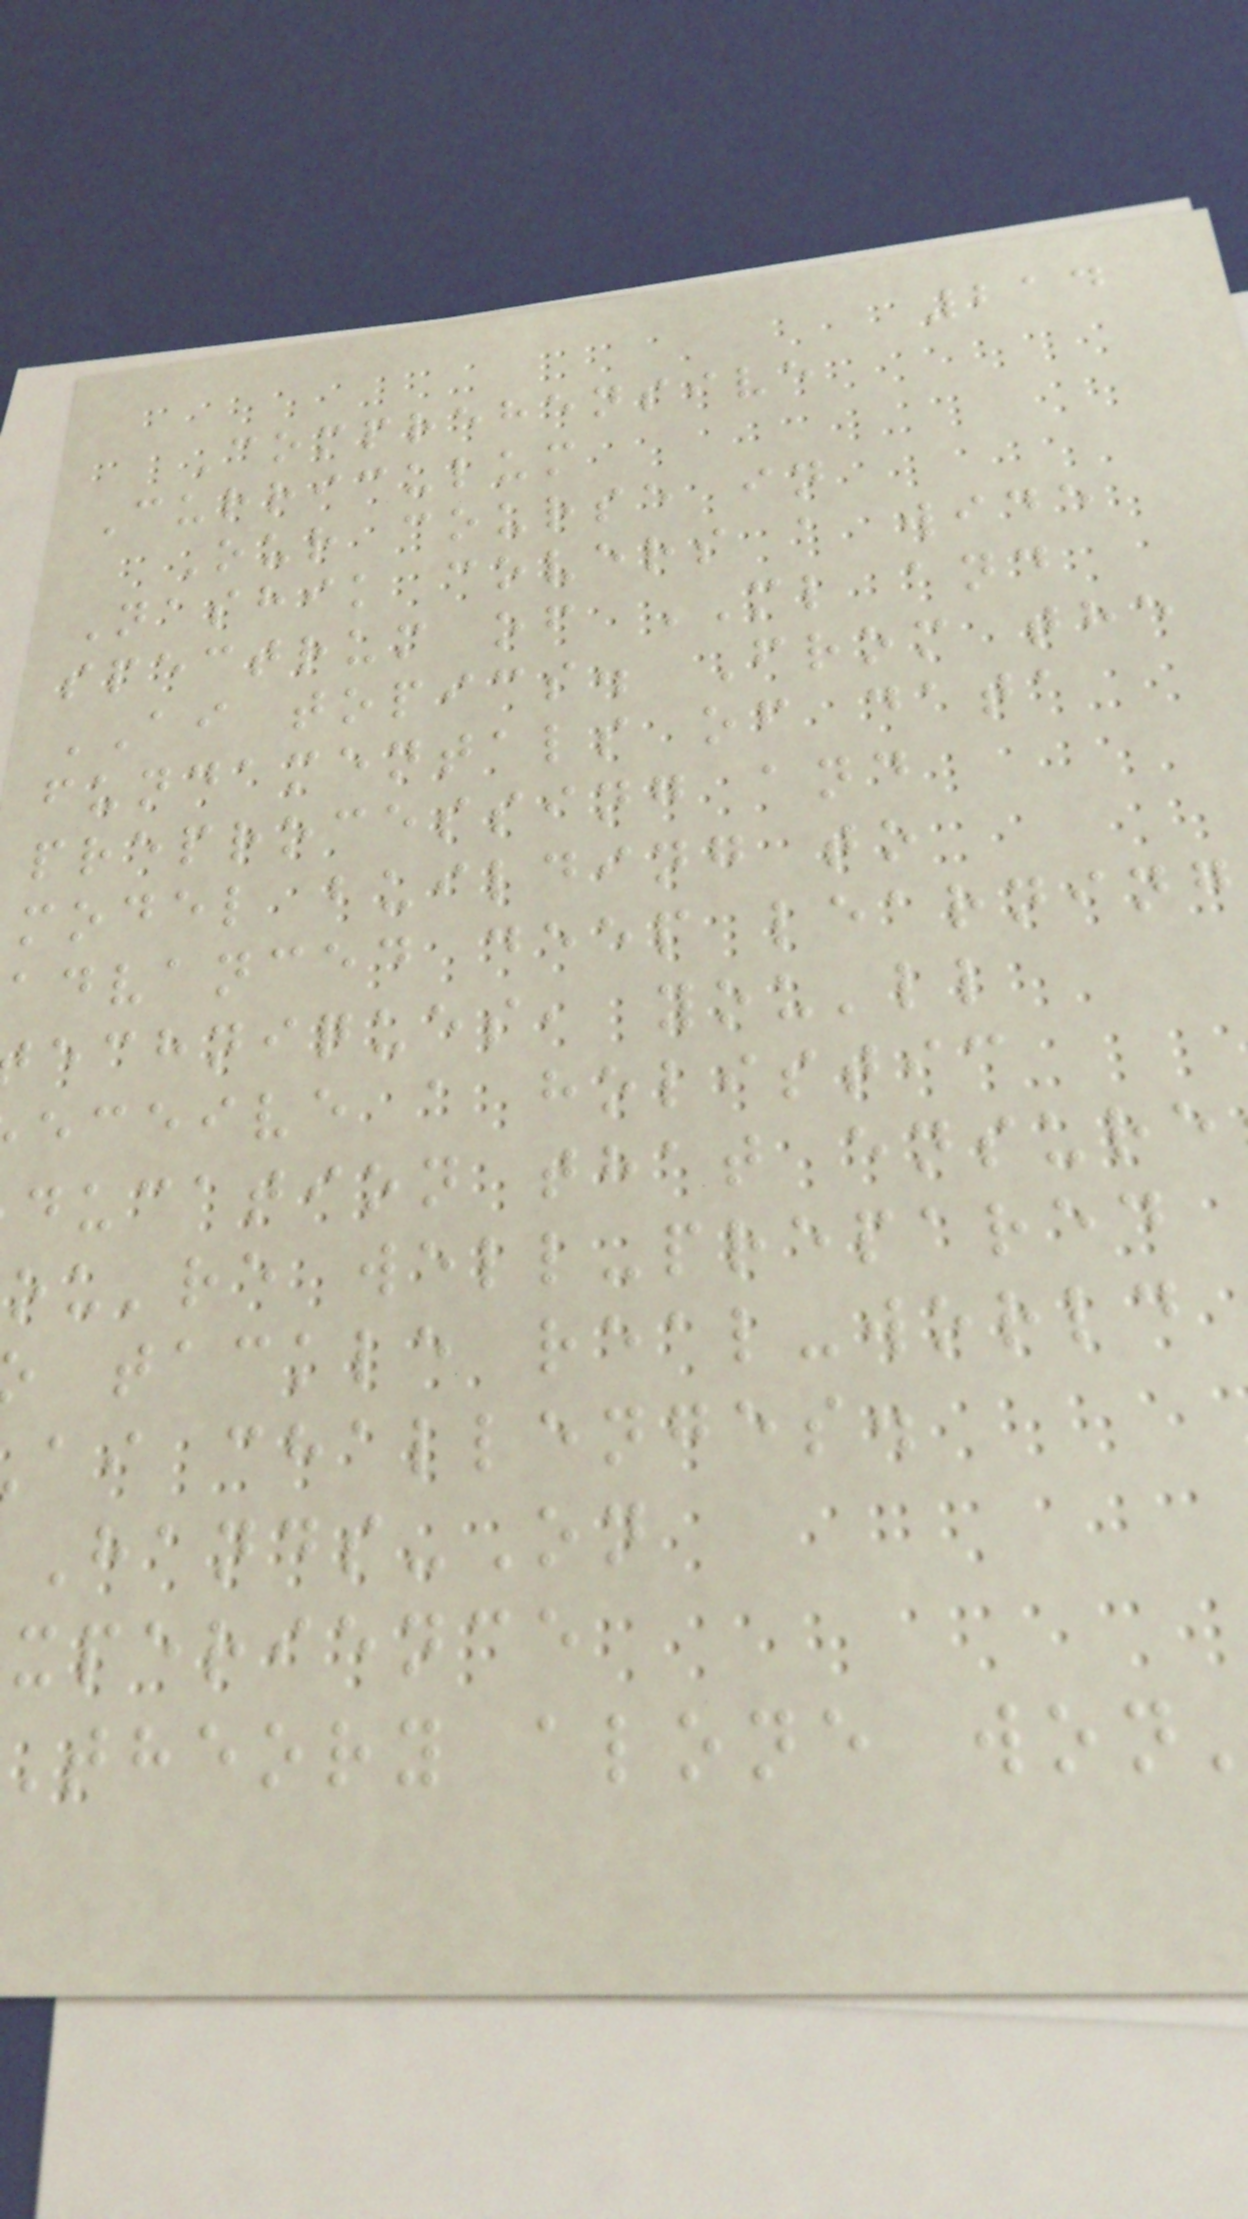214
Comprehensive
Curriculum
Our course in
Nashik covers a wide
spectrum of ML and
AI topics. From the
fundamentals of data
preprocessing and
model building to
advanced deep learning
echniques, you'll
eceive a holistic
ducation that ensure
ou're well-prepared
tackle real-world
ai challenges.
Hands-On
xperience
theory alone won
